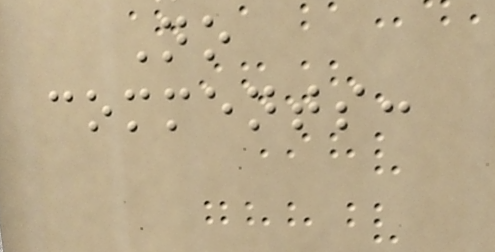No
comments:
